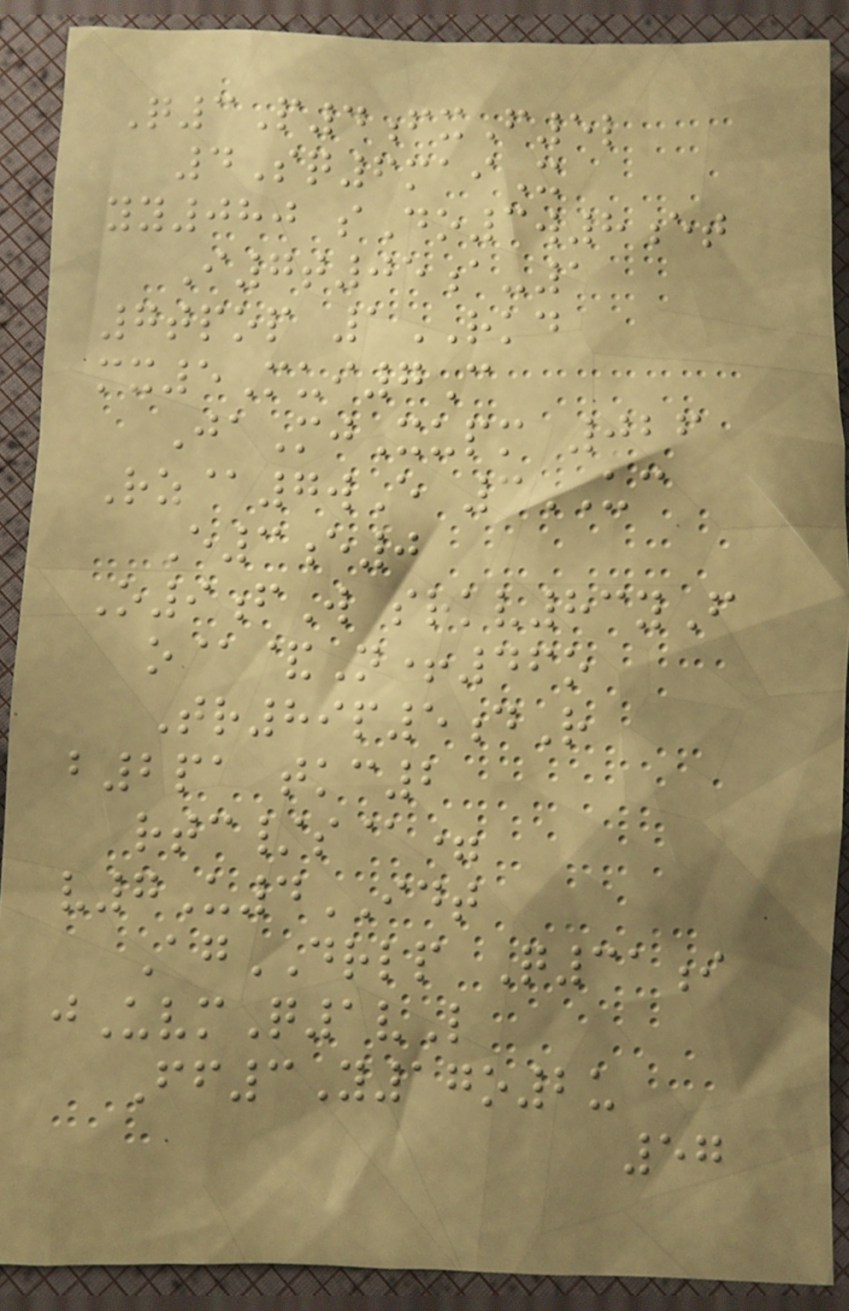Q3P4fxF5l
4Sq6maiX
yy080 sDo3w8et
I7t05a-1
7tpop 1RKD
mx5Mui7C
JaMjXupm 026
Rz@7wE 3UC
E3e0
O9fW srkv83yF
o@&N+46o
Tr89p5dR
b2pa tkc2
rtc/s@=
v7U4IDT
AgDRLP Q31i
jUvmQ1vL
Ff3Y17o2u
57
